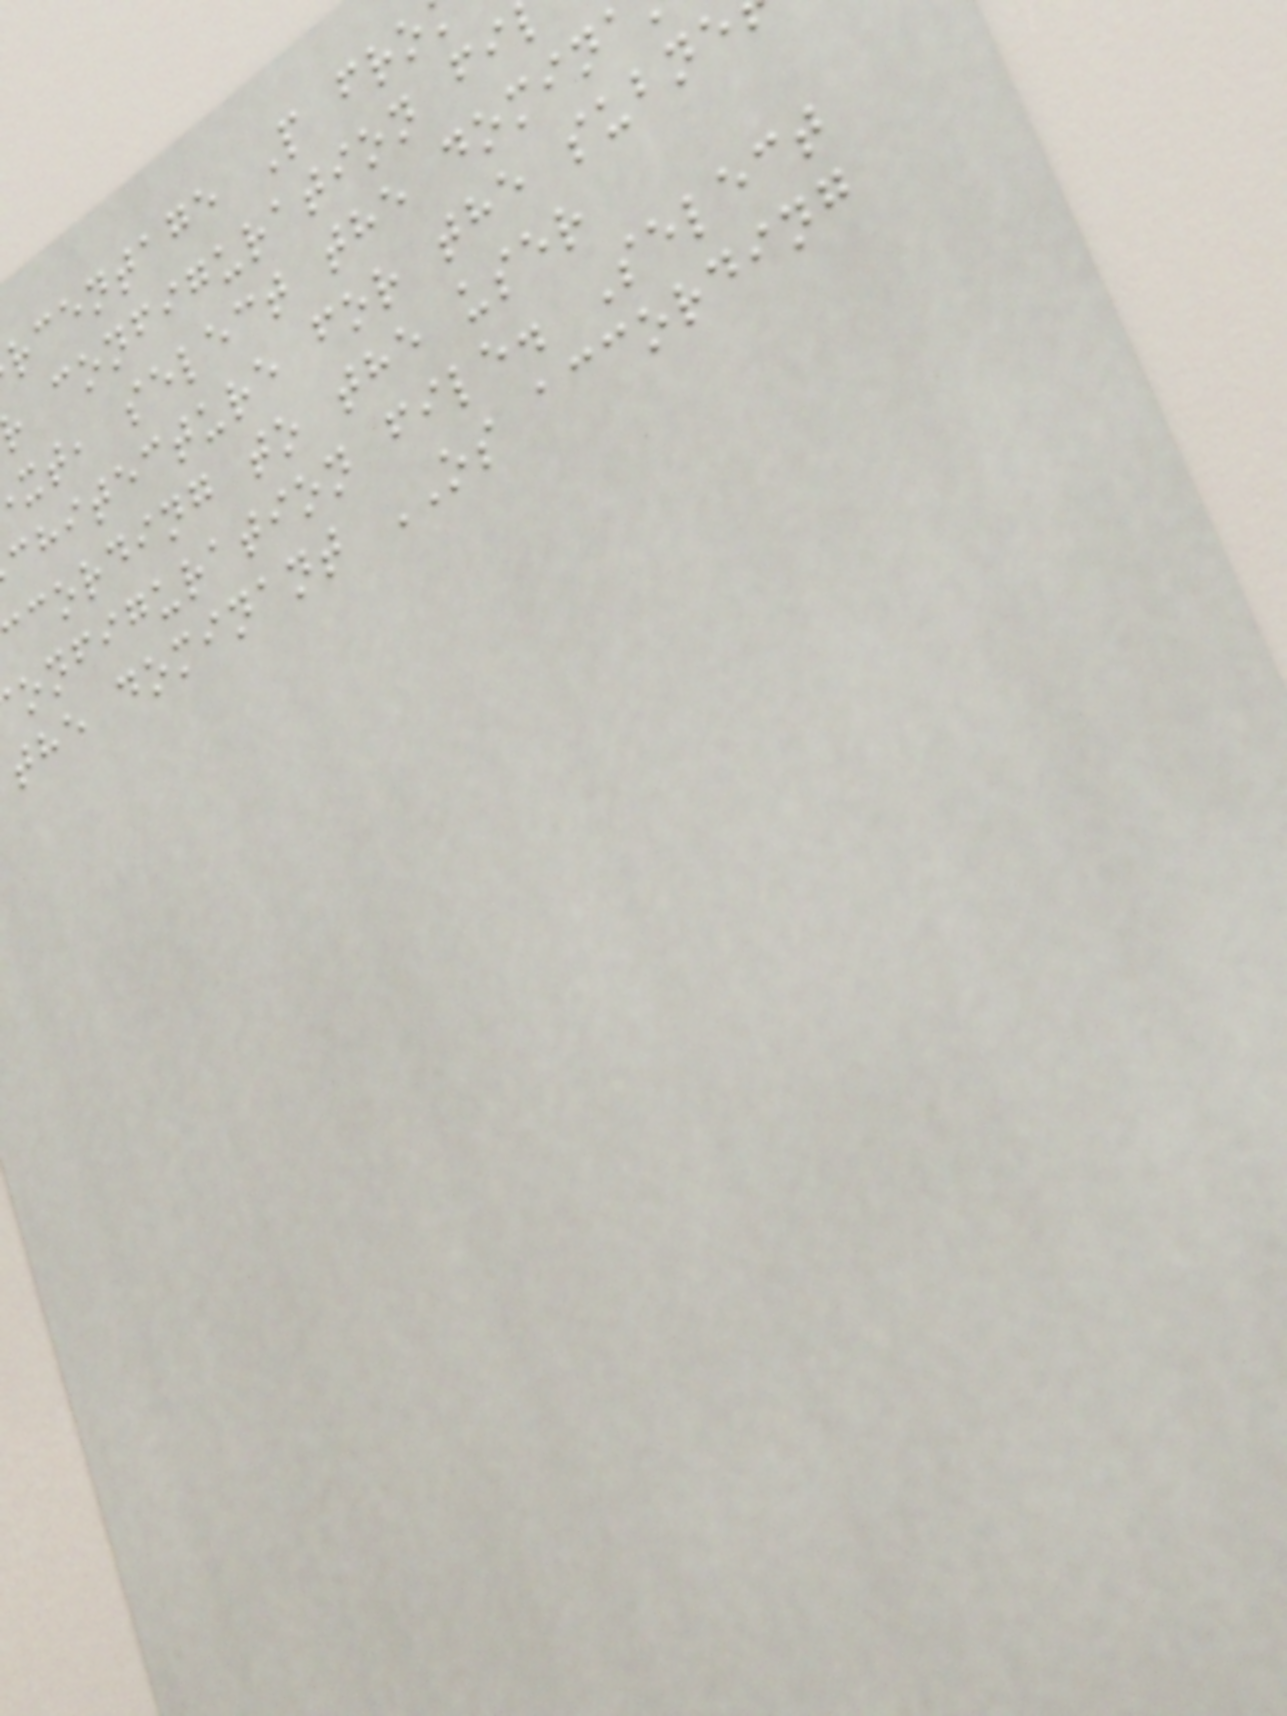rcentage P fro
configuration fi
xt, select the domin
chitecture for the subne
cording to the user
onfiguration file. Select
the dominant OS according
